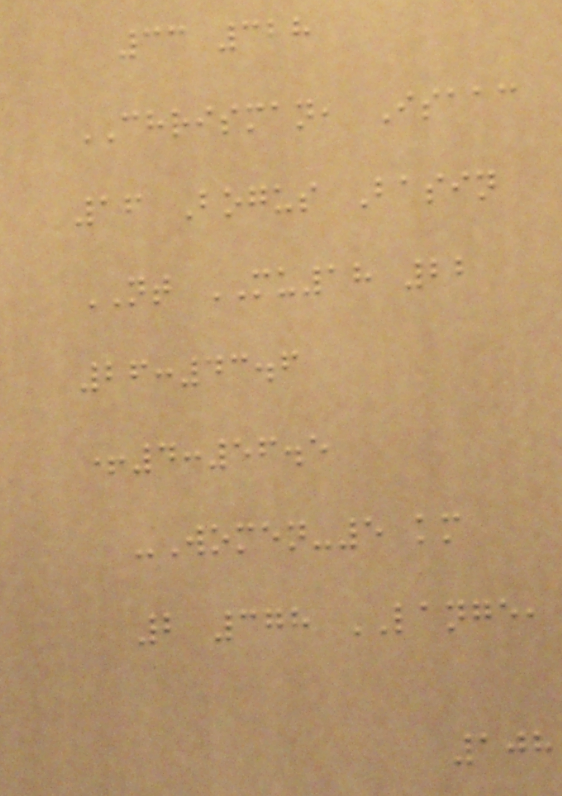33 328
CHRISMAN, Isaac
16 Bogus Basin
NT MU18 22
26:43.6
+4:56.5
-Women-5 km
2 378 LANGE,
108
